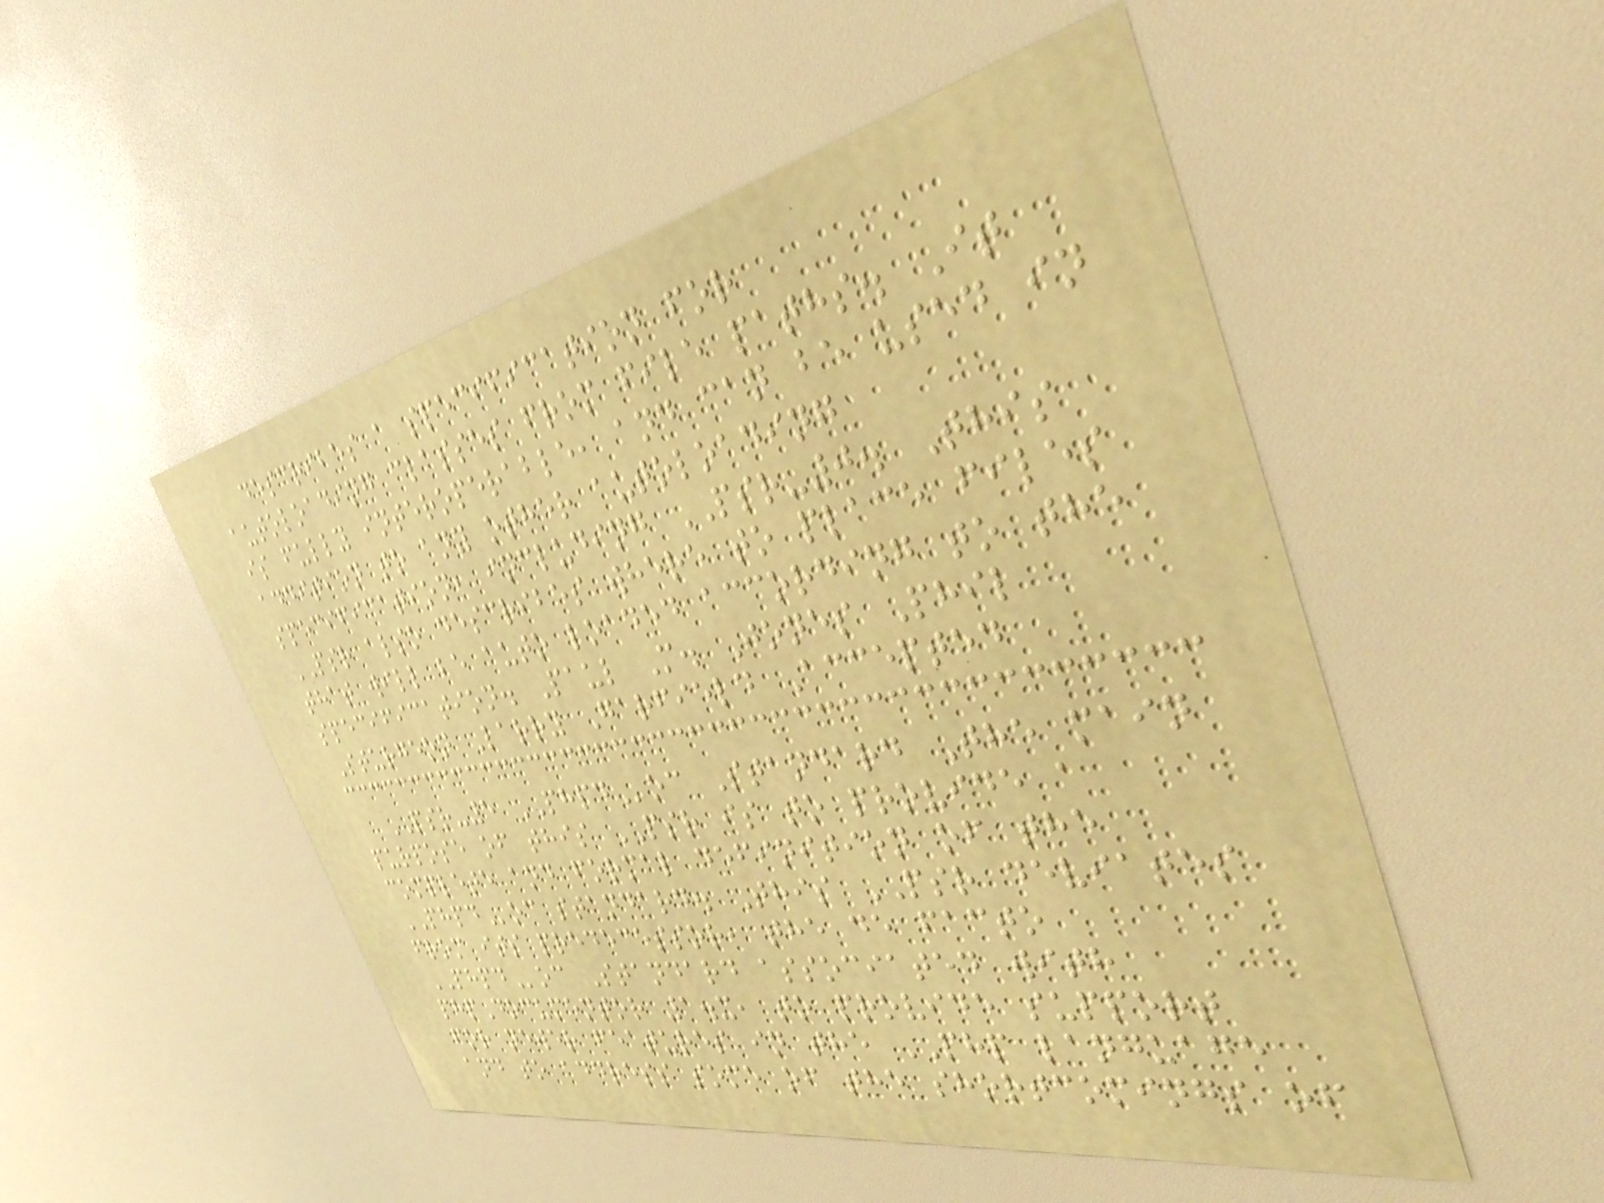describes a specification for
autoloading classes from file paths. It
is fully interoperable, and can be used in
addition to any other autoloading
specification, including PSR-0. This
PSR also describes where to place files
that will be auto loaded according to the
specification. Paul M. Jones Phil
Sturgeon Larry Garfield Accepted
PSR-5 PHPDoc Standard The main
purpose of this PSR is to provide a
complete and formal definition of the
PHPDoc standard. This PSR deviates
from its predecessor, the de facto
PHPDoc Standard associated with
phpDocumentor 1.x, to provide support
for newer features in the PHP language
and to address some of the shortcomings of
